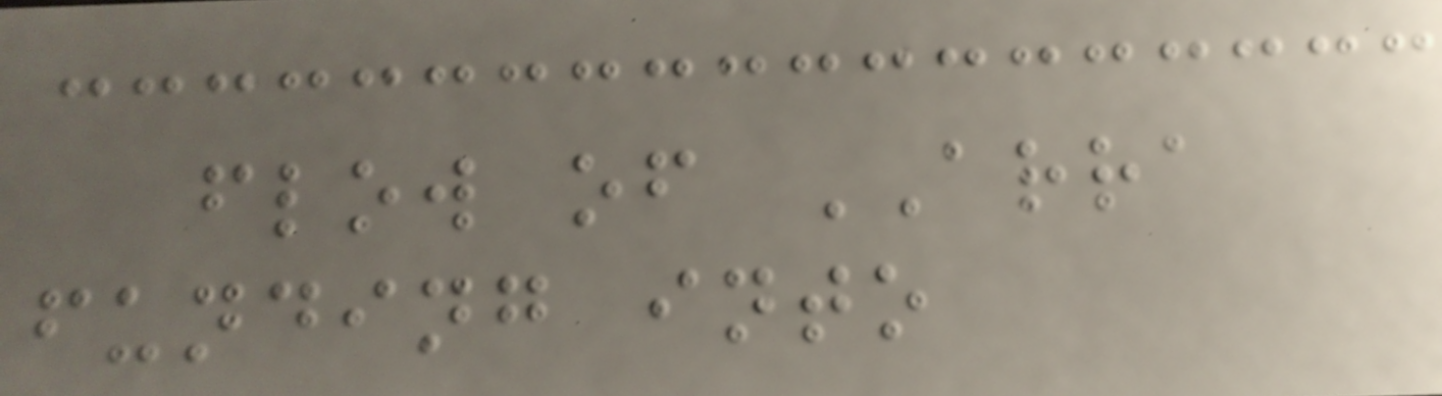flow of ARRA
funding into
